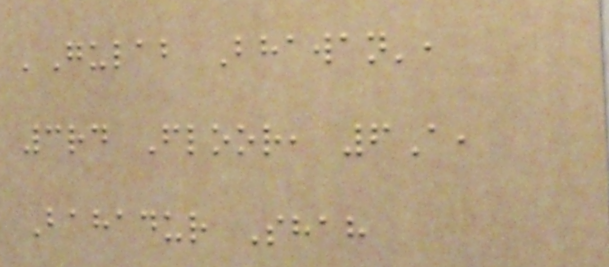'Gulab Bhawan',
3rd Floor, 6A,
Bahadur Shah
